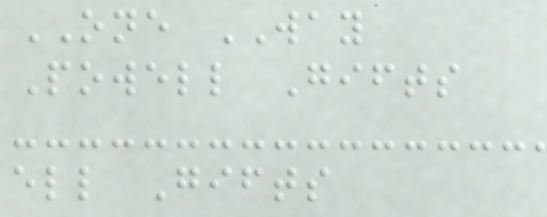ONE WAY
Powell Gifts
ell Gifts
